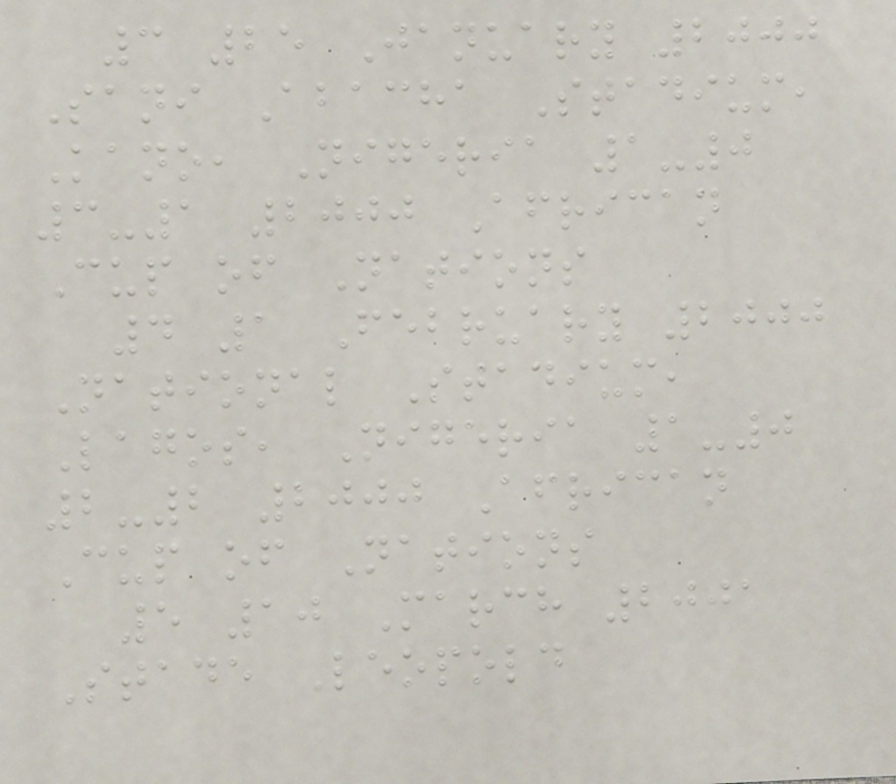3 25 January 2000
Sani Abacha Stadium,
Kano, Nigeria 1-0
3-1 2000 African
Cup of Nations
4 1 February 2000
National Stadium,
Lagos, Nigeria 1-0
2-2 2000 African
Cup of Nations
5 10 March 2001
Stade Leopold
